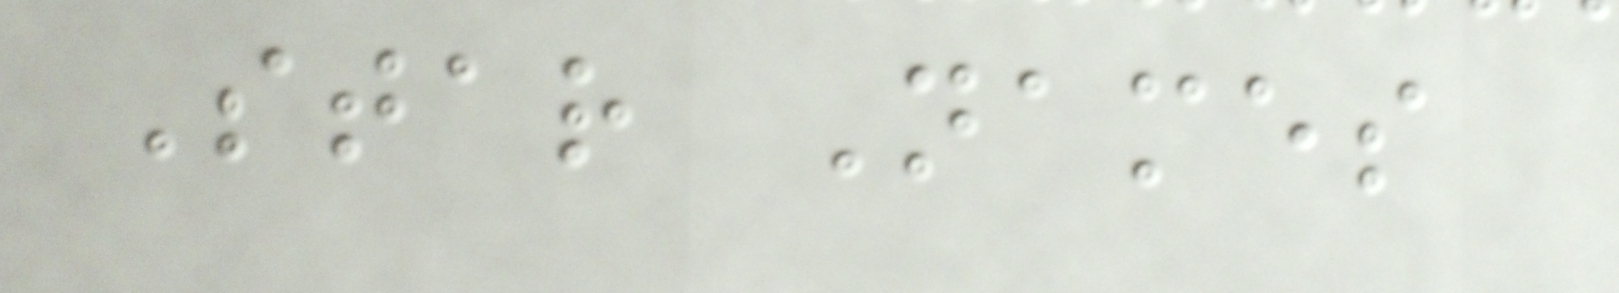Star Names
